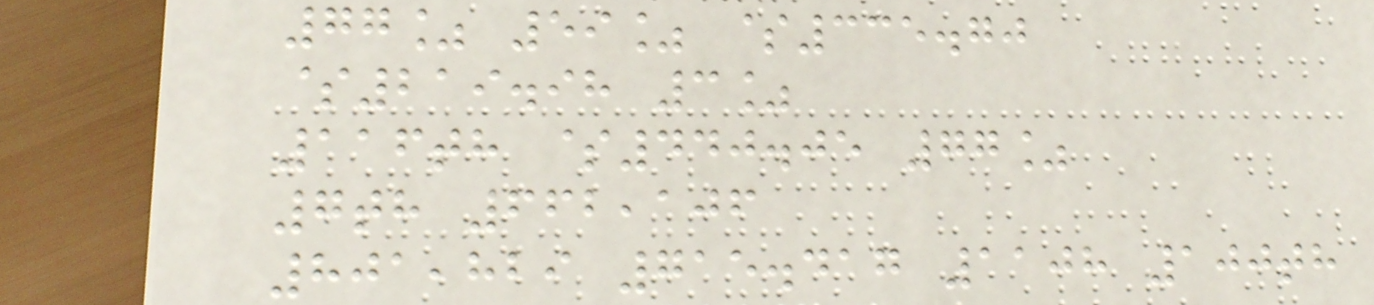77% 59% $335.70
$219.98 3%
116th $440.05 77%
7th 662,106
801,829 715.417 1108 100th
